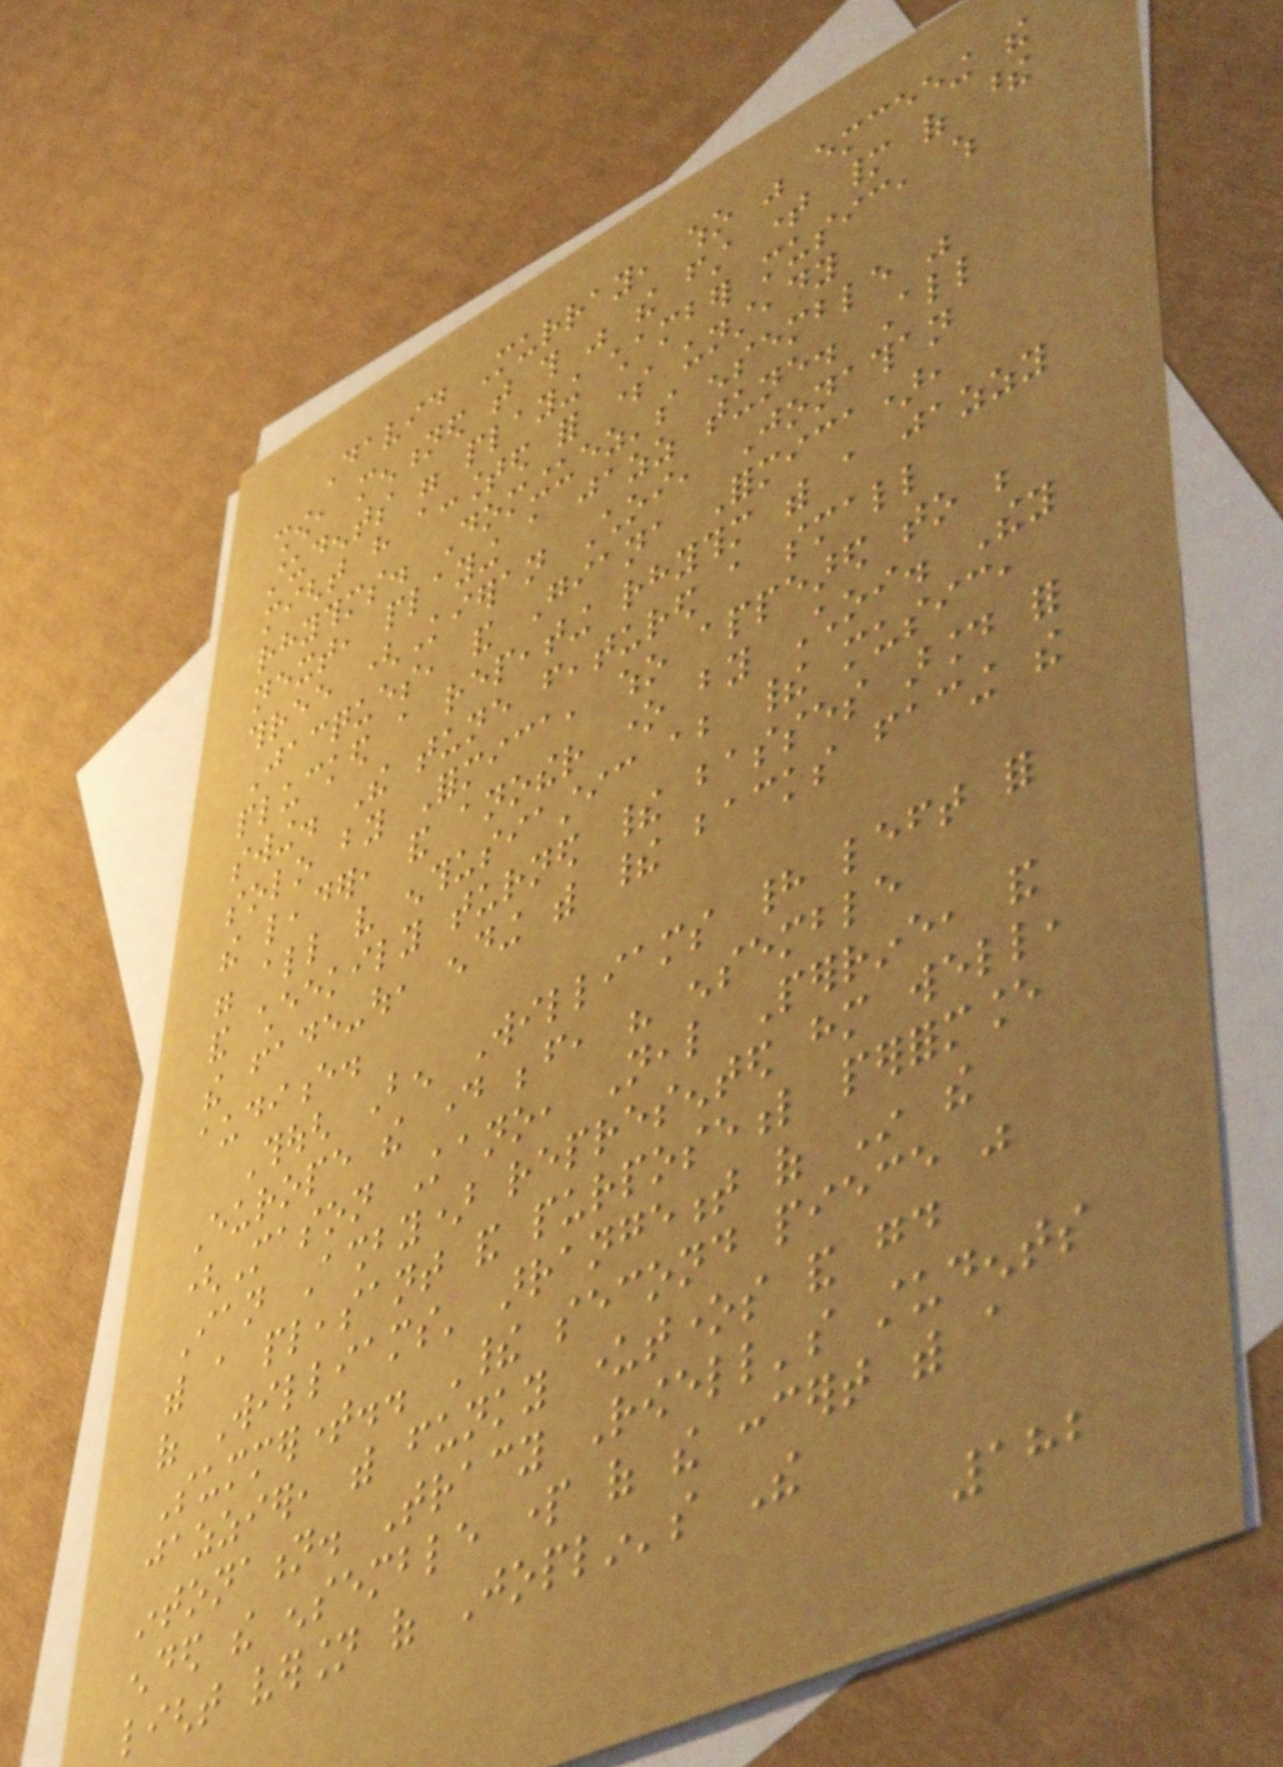David Murray, who was emceeing the
show, mentioned that this was the first time many of these
students were playing chamber music, which
might have accounted for some unsteady
rhythms. Dominguez's ensemble was
next, playing a jazz tune. All
three (Kieran Choi, Jonathan
Jacques, and Giana Formica),
plucked a repeating rhythm with a jazzy
swing. The tune featured a small
solo by Formica, who appeared to be
the leader, and another one by Choi. They
were all very enthusiastic about their music,
and cheekily turned their basses around for
the fade-out, ending with their backs facing the
audience.
Though Ben Williams had left for
Europe the day before, his ensemble
(Mason Kano, Neal Perrine, and
Ian Ashby) represented him well,
with a pleasant and purposeful performance
of Williams' arrangement of In the
Summertime.. Their second piece was
jazzier, with funky undertones and good
intonation. Tracy Rowell's students
ended the ensemble part of the concert with a
light version of Joplin's The
182
